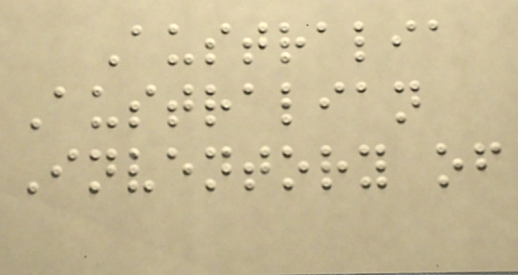Australia
Australian
Inventory of
